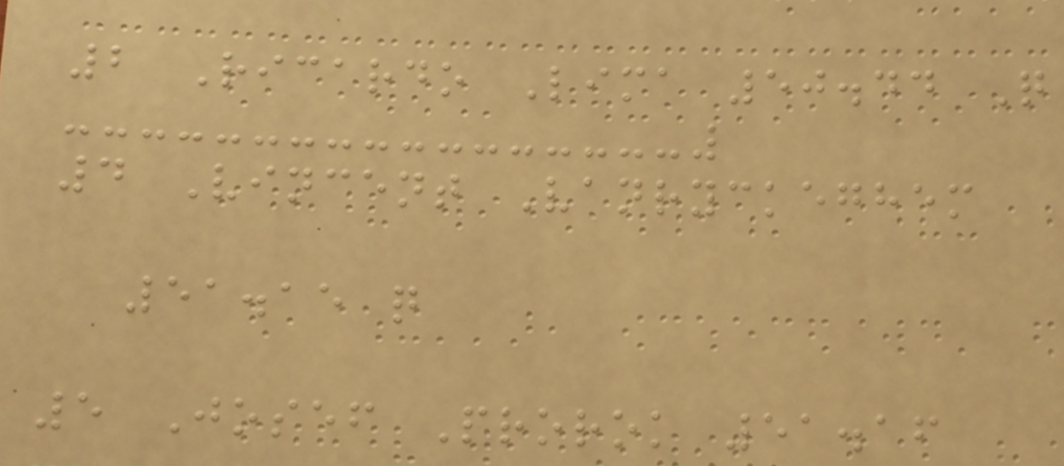2 Ricardo Lima 50.44 Q
4 Vincent Vanryckeghem
51.15 q
5 Josef Prorok 51.16
